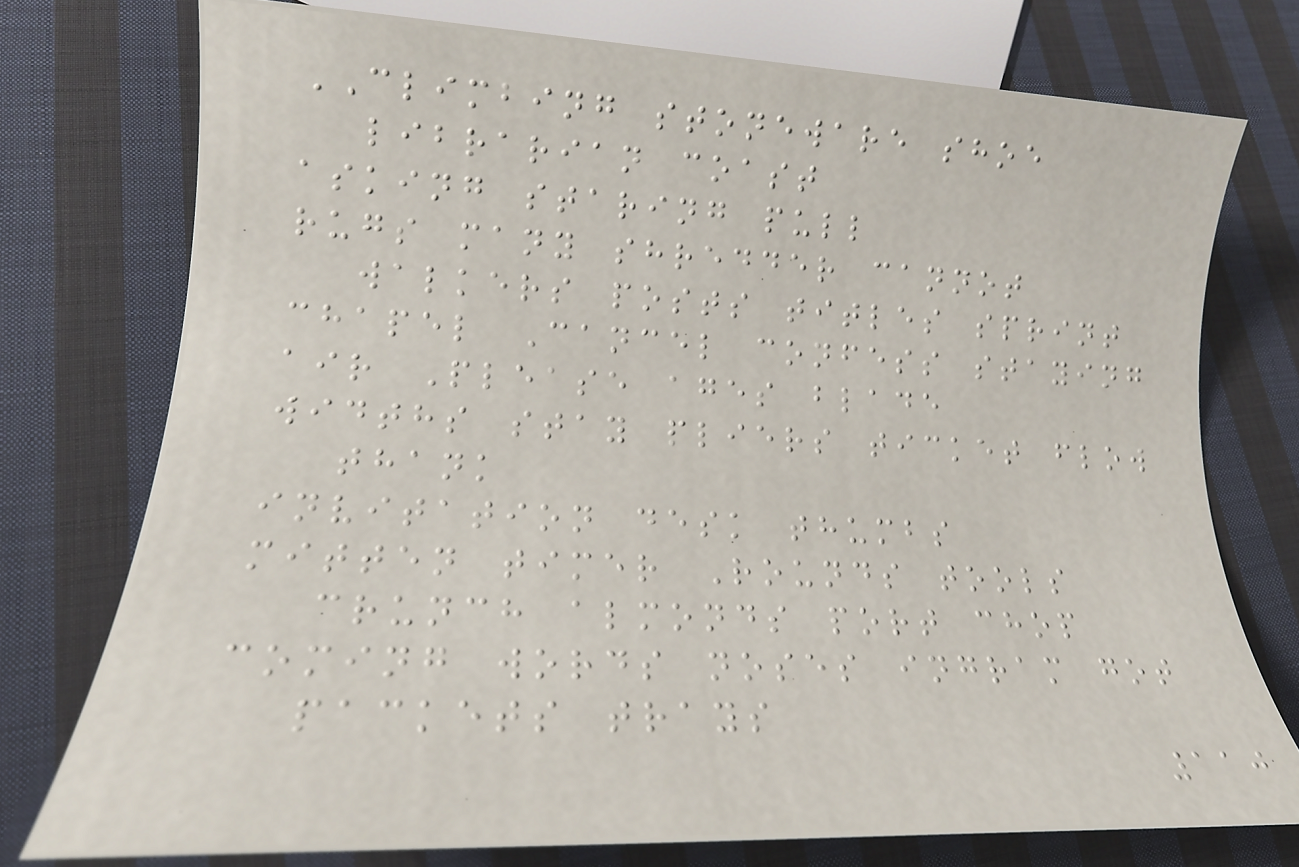CLIMBING stoneware shoe
librarian coast
asking staring pull
rugs many shredder cannot
walkers posts titles sprint
chapel Cancel confess staying
air Please ages blade
widths stay pliers ticket flow
thank
invitation desk thumbs
mitten timer Rounds tools
crunch almonds port chop
coming words noses ingram got
packets trays
110
